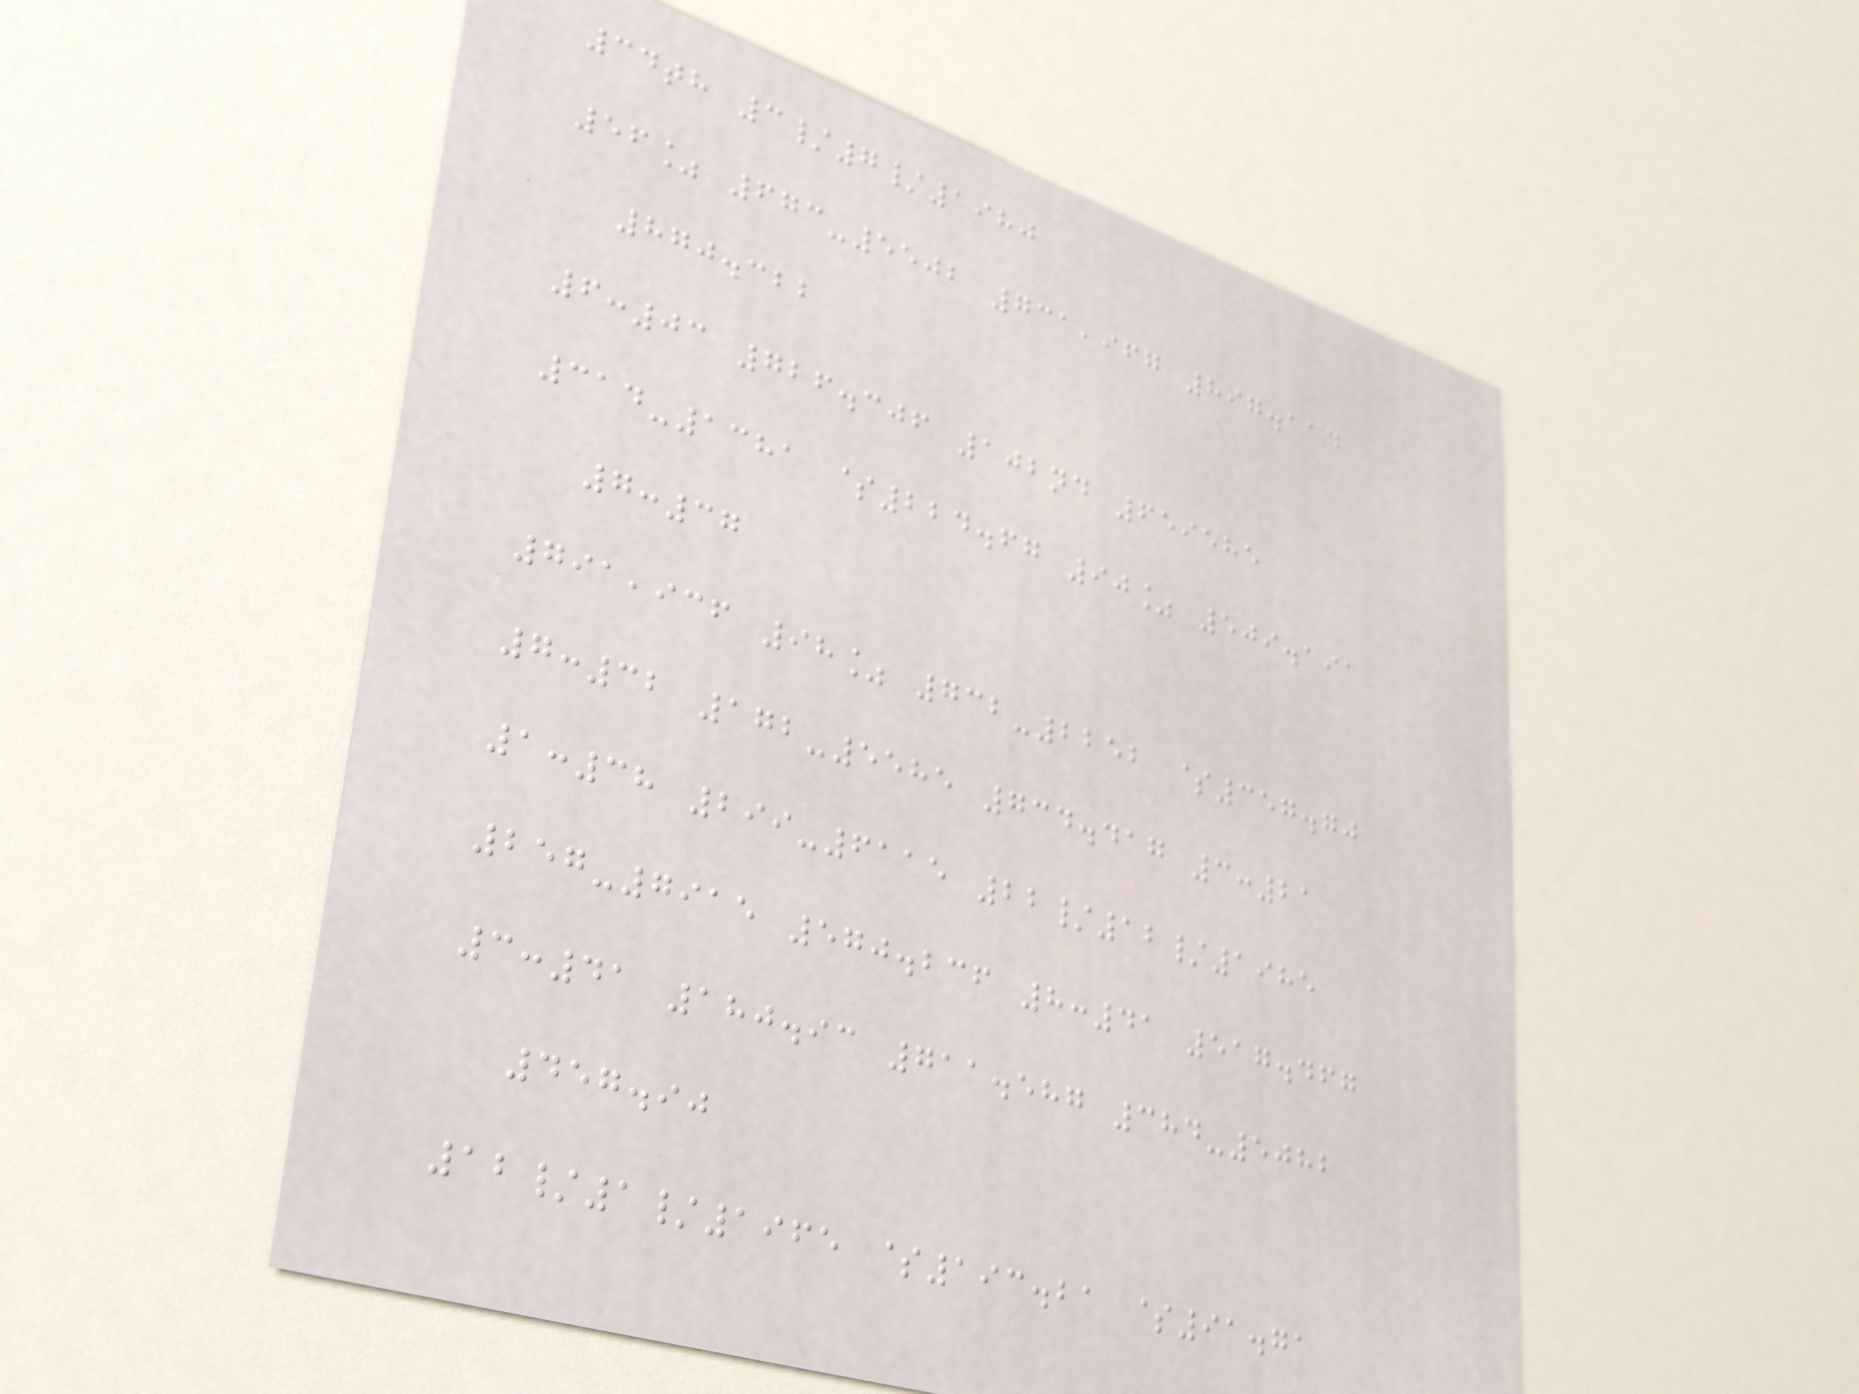34th 3/7/1980
56% 673-5502 731,967 897.114
870.322
6:03 726.306 102nd 659585
314-1381 $224.67 90% 509.191
7:37
791,936 98% 732-2252 $357.70
7:32 172-5585 734.417 3:21
1:38 299-6115 22/12/1985
257-7915 570.236 8:41 517.467
3:41 180.93 711.587 384-5082
457.90
12/1/1965 $193.21 $91.71
